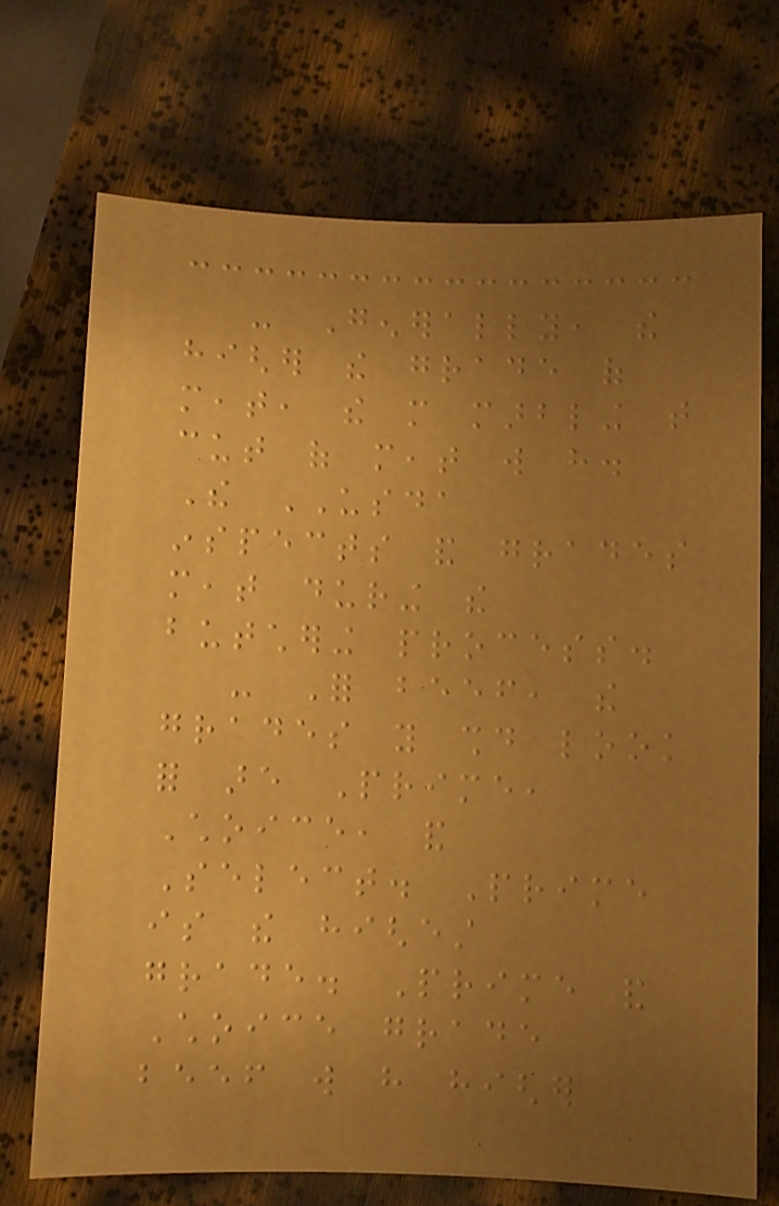- Generally, the
higher the grade of
meat, the more marbling that
cut of meat will have.
The USDA
inspects and grades
meat during the
butchering process.
- For beef, the
grades you should look
for are Prime,
Choice, and
Select. Prime
is the highest
grade. Prime and
Choice grade
beef will have higher
